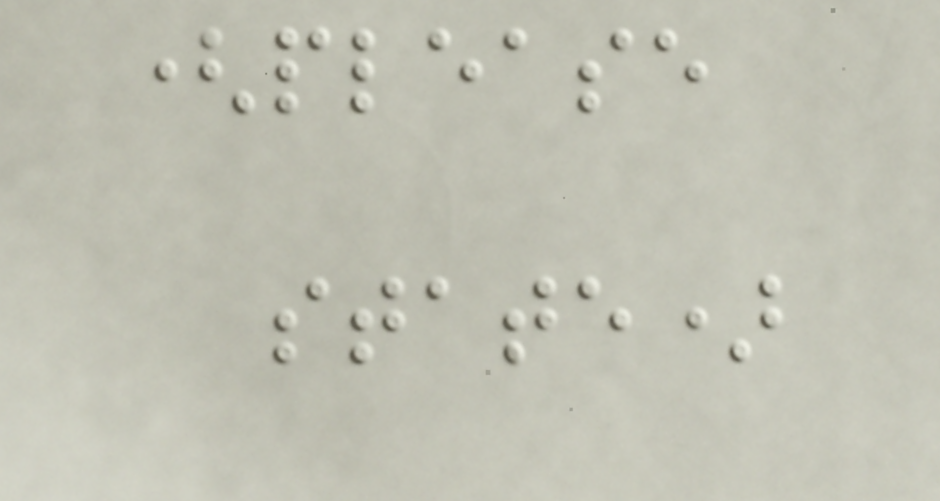(please
state)
